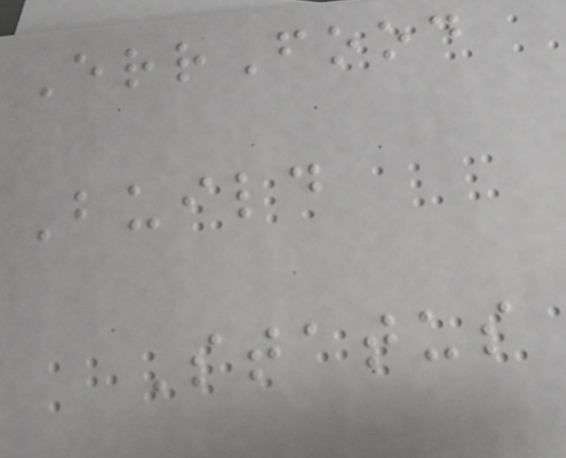ErrFood
Build
Status
